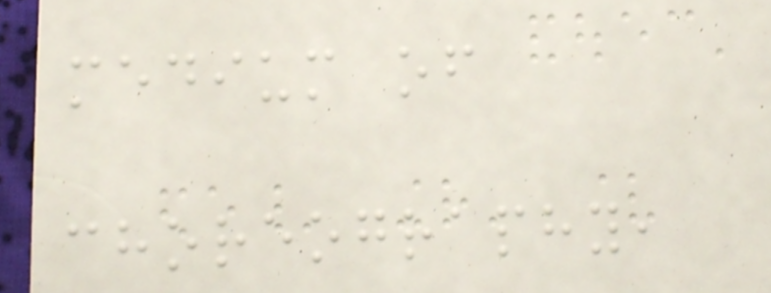medium of
choreography,
